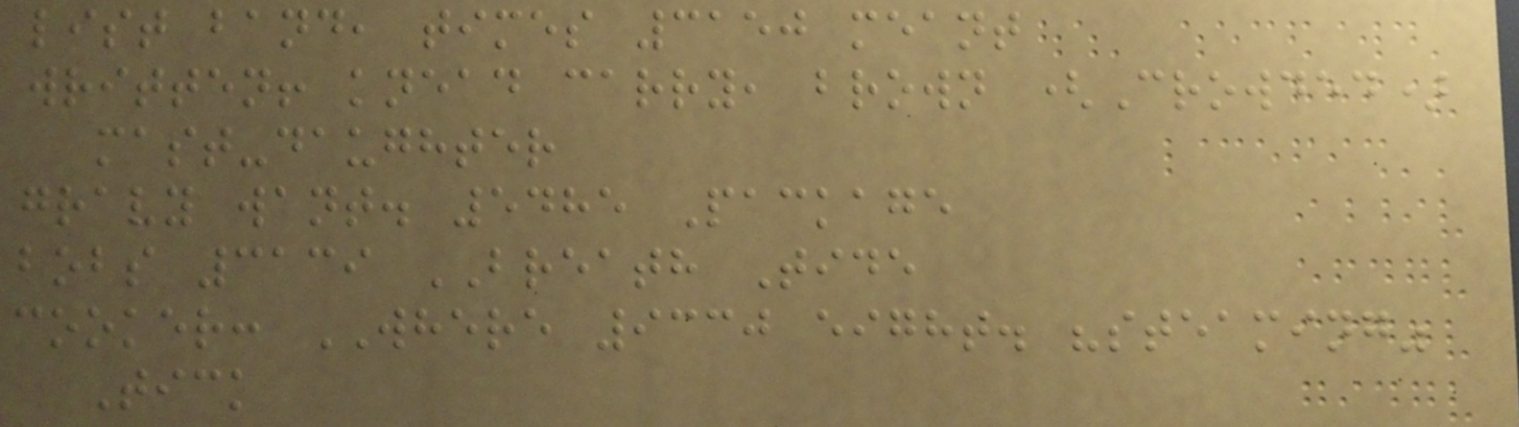list band, times 3150 meant
written! knead carry, brown (Crowded)
mast-daughter
gravy want. 5485 Package
bobs 3139 BREATH Tide
cooker: WHERE 9330 eight. "steaming"
Tick
